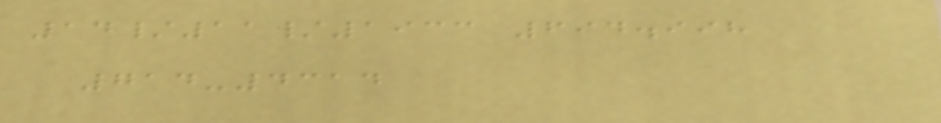14/11/1933 694.998
714-4314
